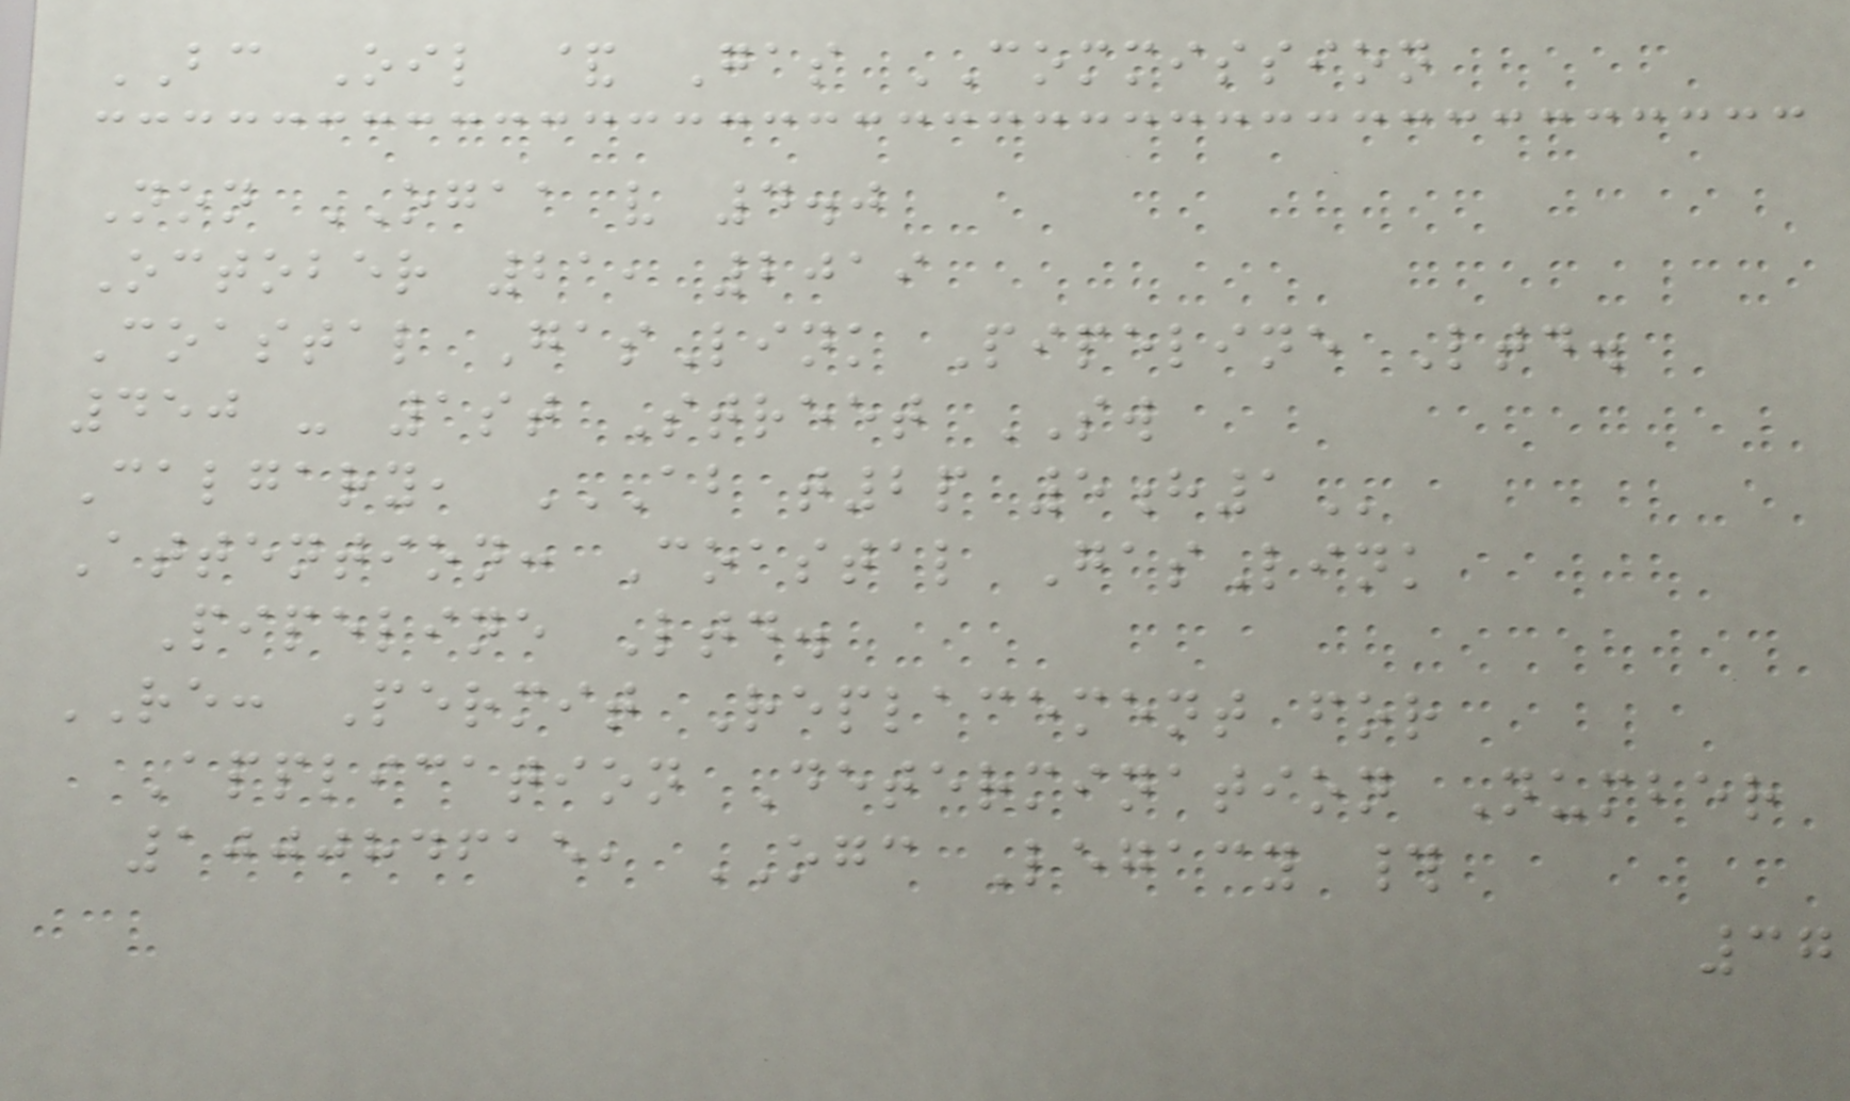BC Oil & Gas COMMISSION
Non OGAA v 4.0
October 21, 2019
Coastal GasLink Pipeline Ltd.
450 - 1st Street SW
Calgary, AB T2P 5H1
Attention: Coastal GasLink
Pipeline Ltd.
RE: Permit Replacement for
Application Determination Number
100084615, OGC Legacy #
37
